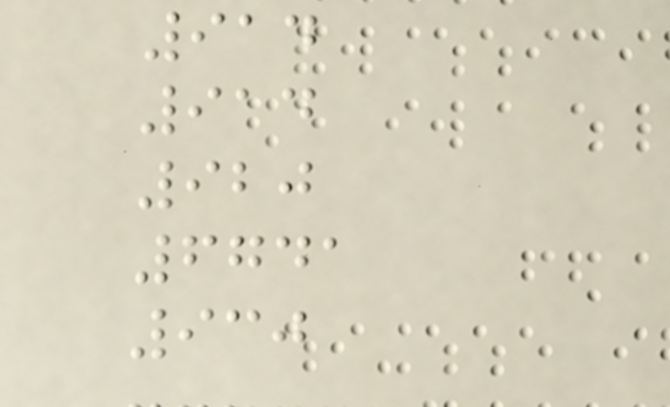914
914
920
6741
930
